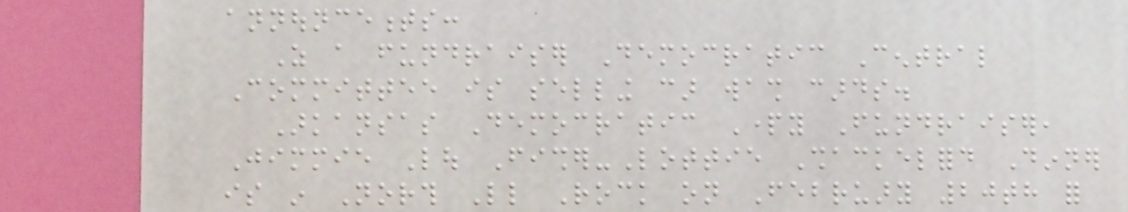announcements:
As a fundraiser Democratic Central
Committee is selling car wash cards.
Arkansas Democratic Party Fundraiser,
Jimmie Lou Fisher-Lottie Shackelford Dinner
is in North Little Rock on February 20th for
